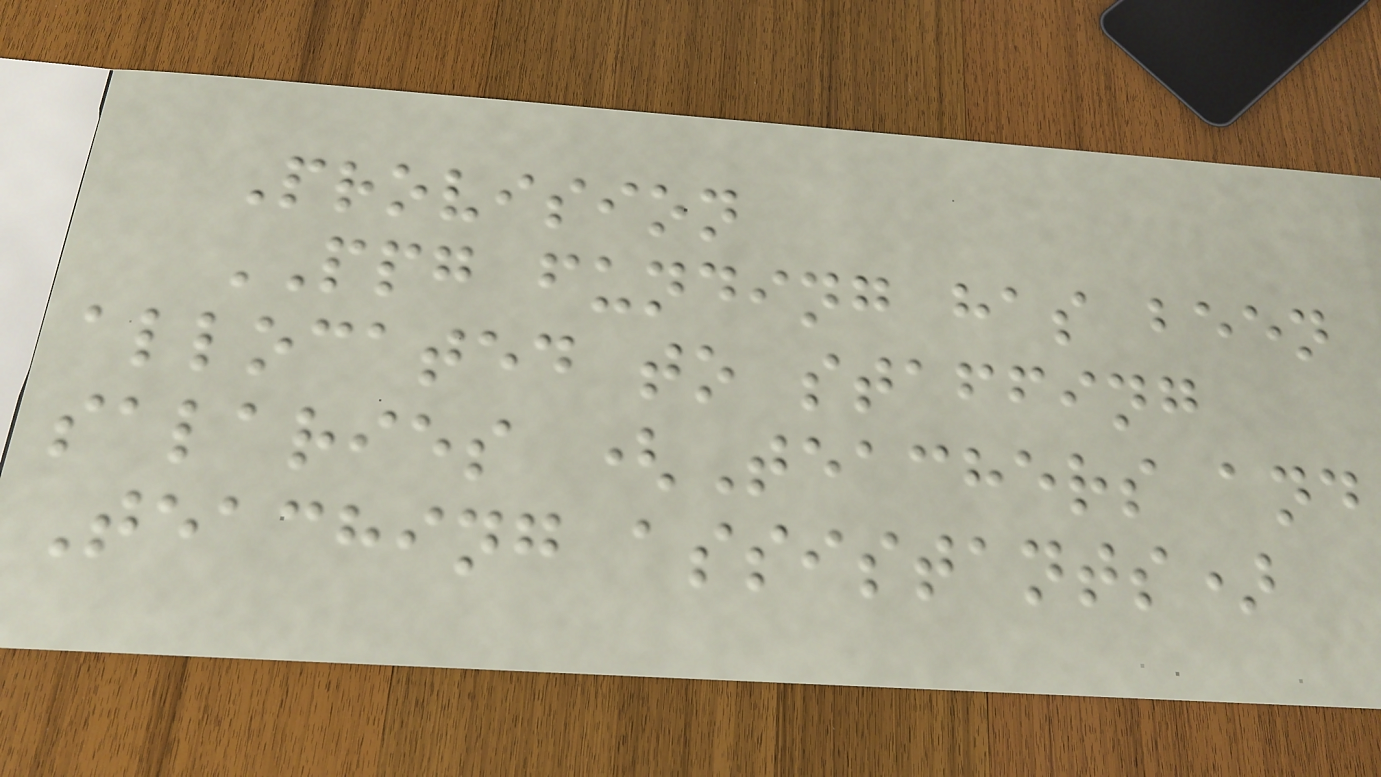Provision
PPG funding has been
allocated to staffing
salaries (Teachers and
Teaching assistants)
